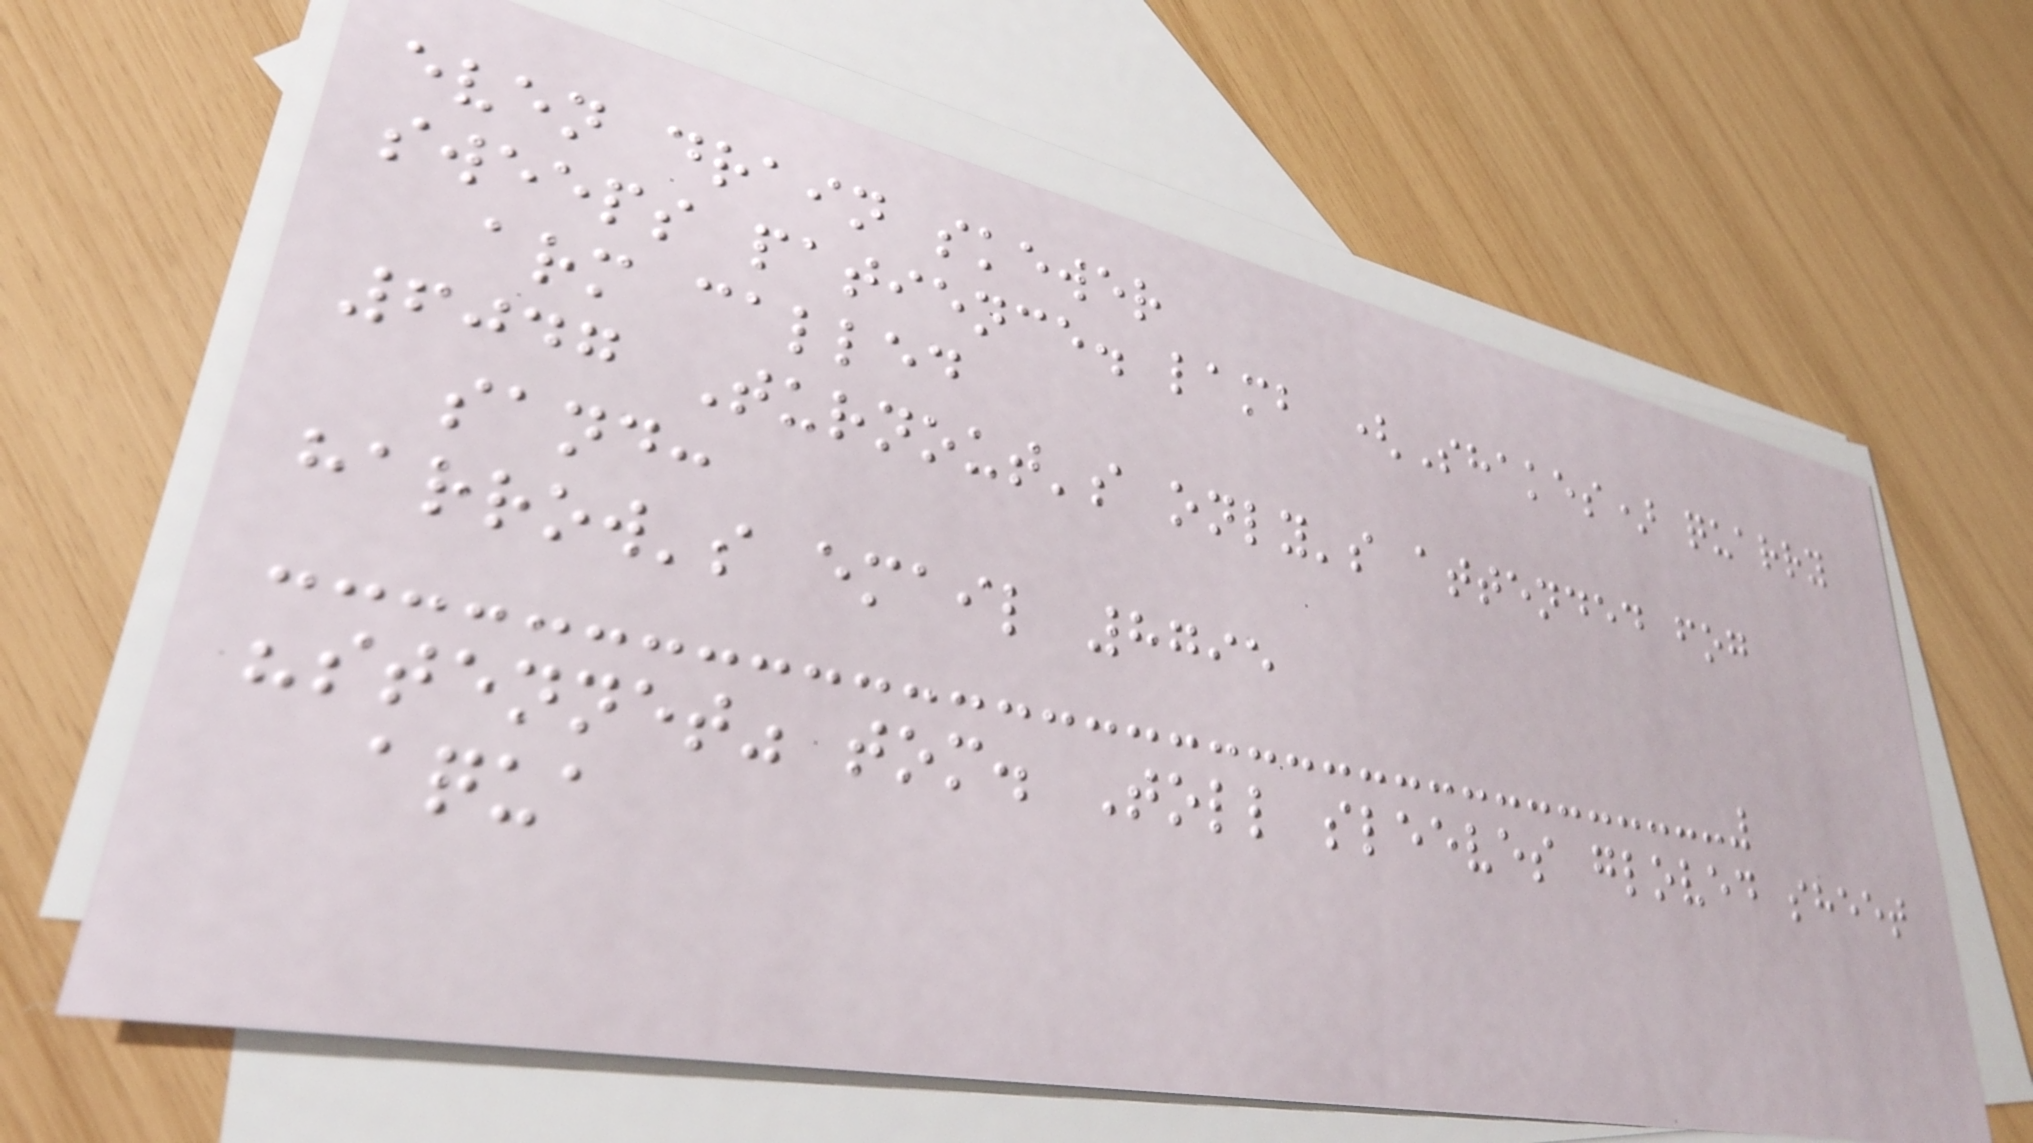even drain skewer
sweeps patience. lamb (Shakes) quarry
arm called
6047 Turnout's only's attended fog
sand:
harrow's email 8795
"stennet" tom. Toll sleeves gloved sheet
aqua
